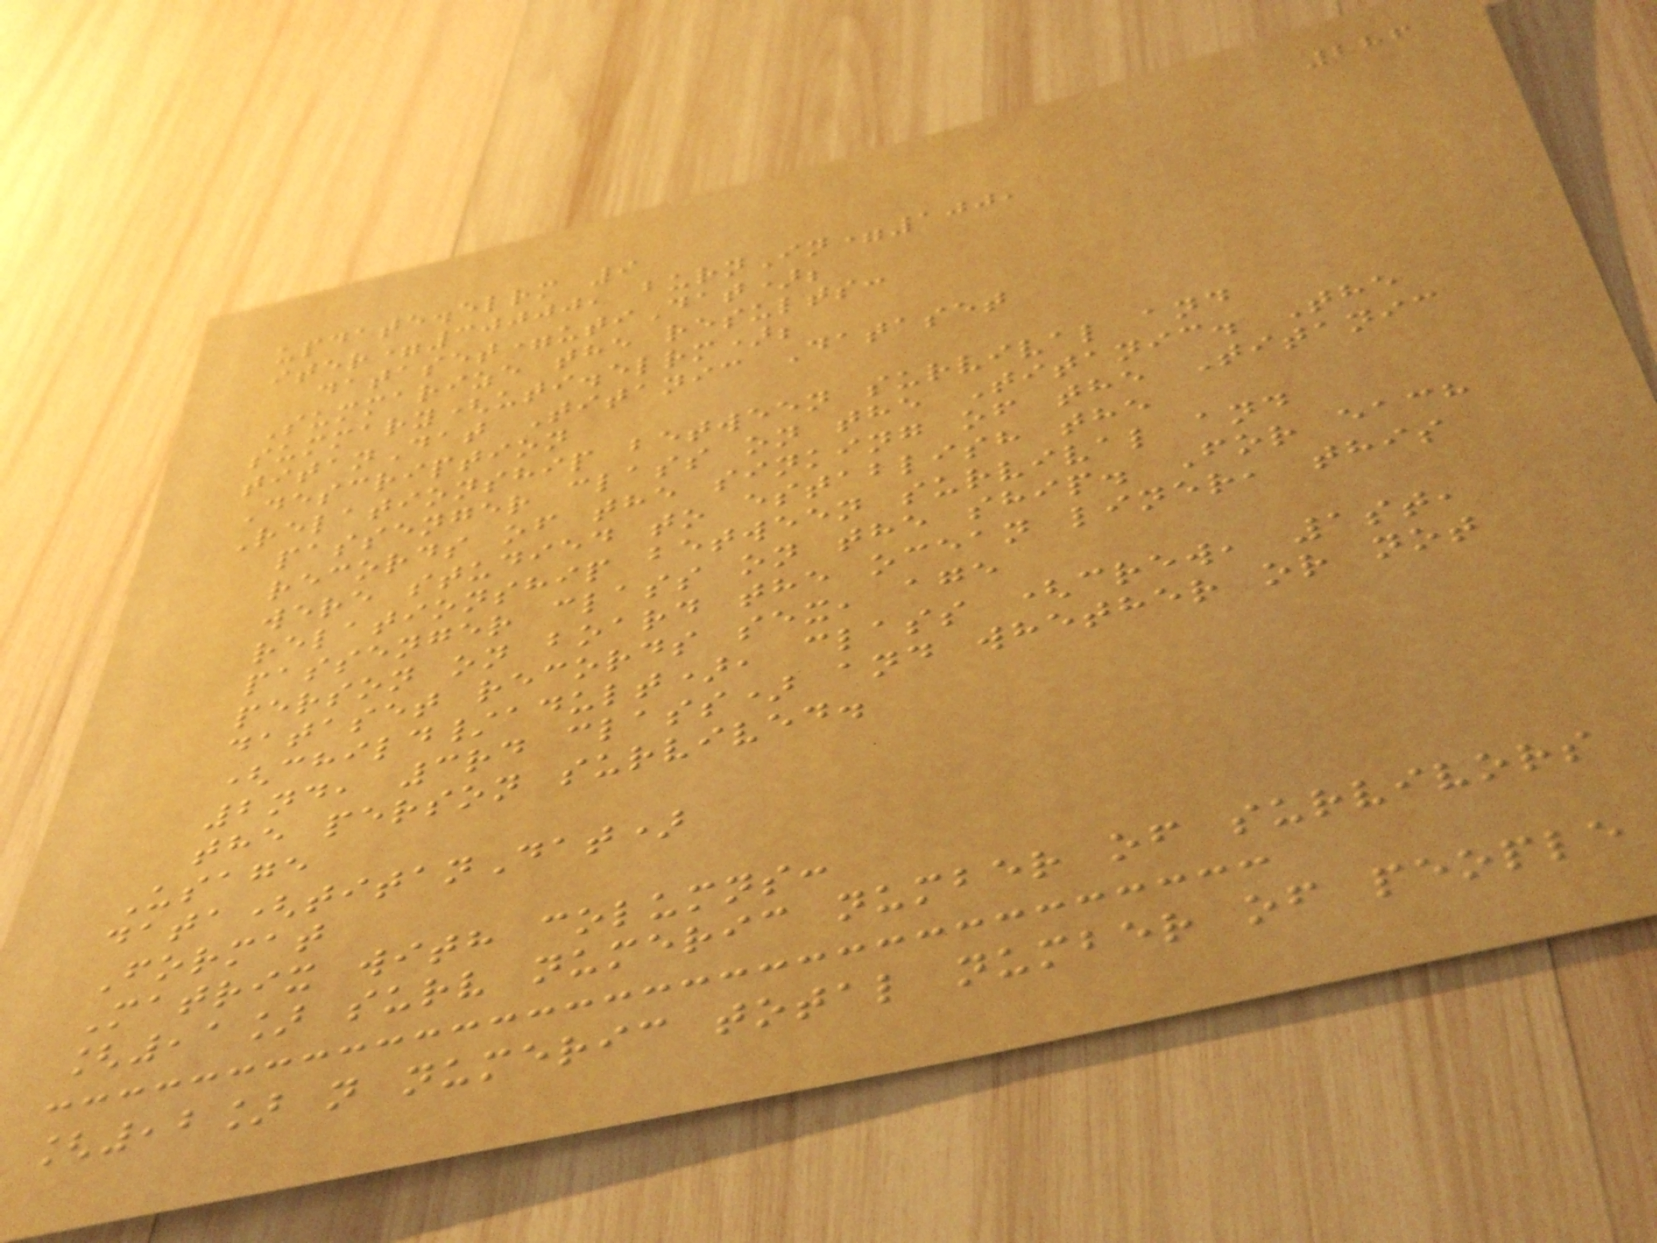286
update.elrm 9
iter=30000, burnIn=100,
dataset=utiDat);
Summarize the results:
summary(uti.elrm);
titanDat Titanic Dataset
Description
Relationship between survival and
passenger class on the Titanic. The
records of the sinking of the Titanic
were studied to establish the
relationship between survival and
passenger class on the ship. For each
person on board the ocean liner, this
dataset records sex, age
(child/adult), class (crew, 1st,
2nd, 3rd class) and whether or not
the person survived.
Usage
data(titanDat)
Format
Matrix with columns:
[,1] surv numeric number of survivors
[,2] n numeric total number of people
